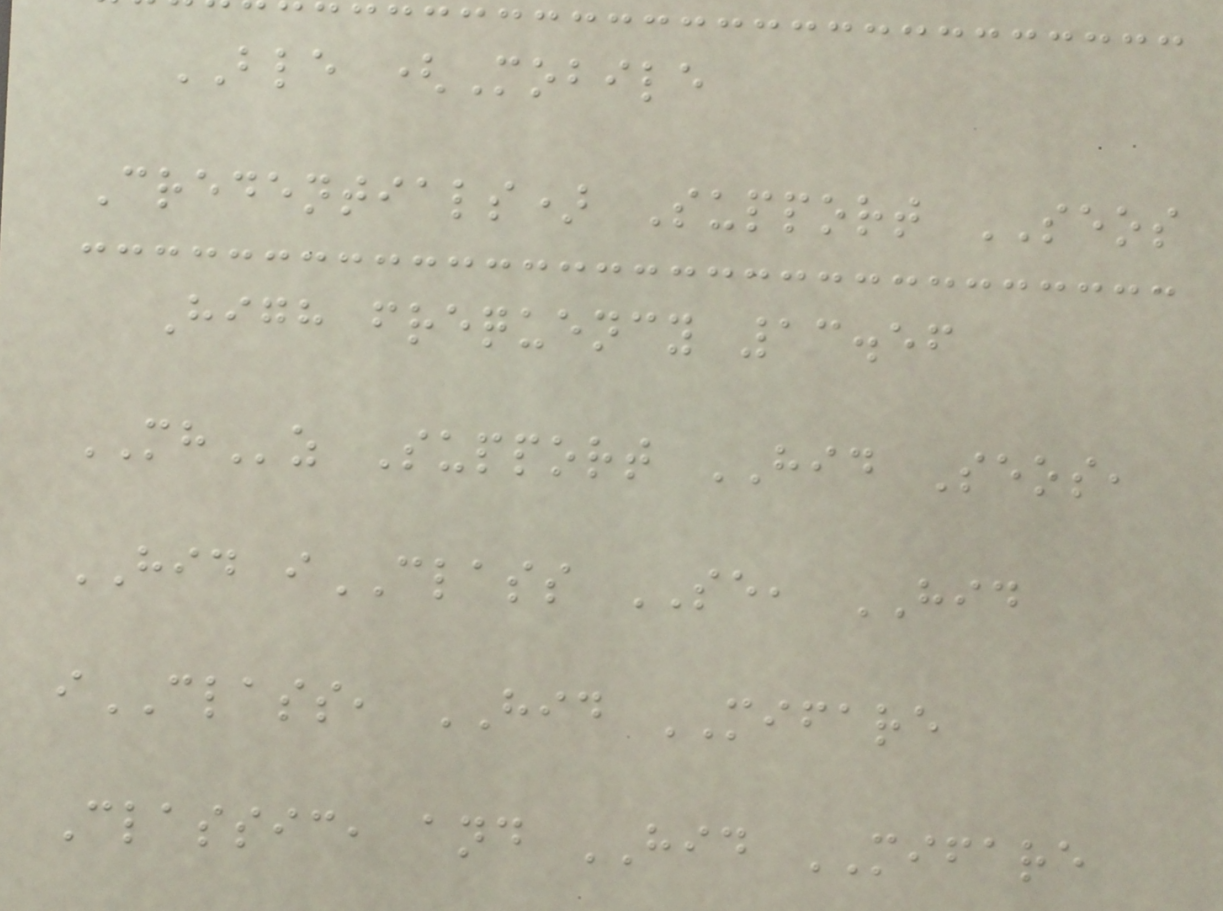BLE (Mobile
Credentials) Support SEOS
High frequency 13.56
MHz Support HID Seos,
HID iCLASS SE, HID
iCLASS, HID MIFARE
Classic, and HID MIFARE
